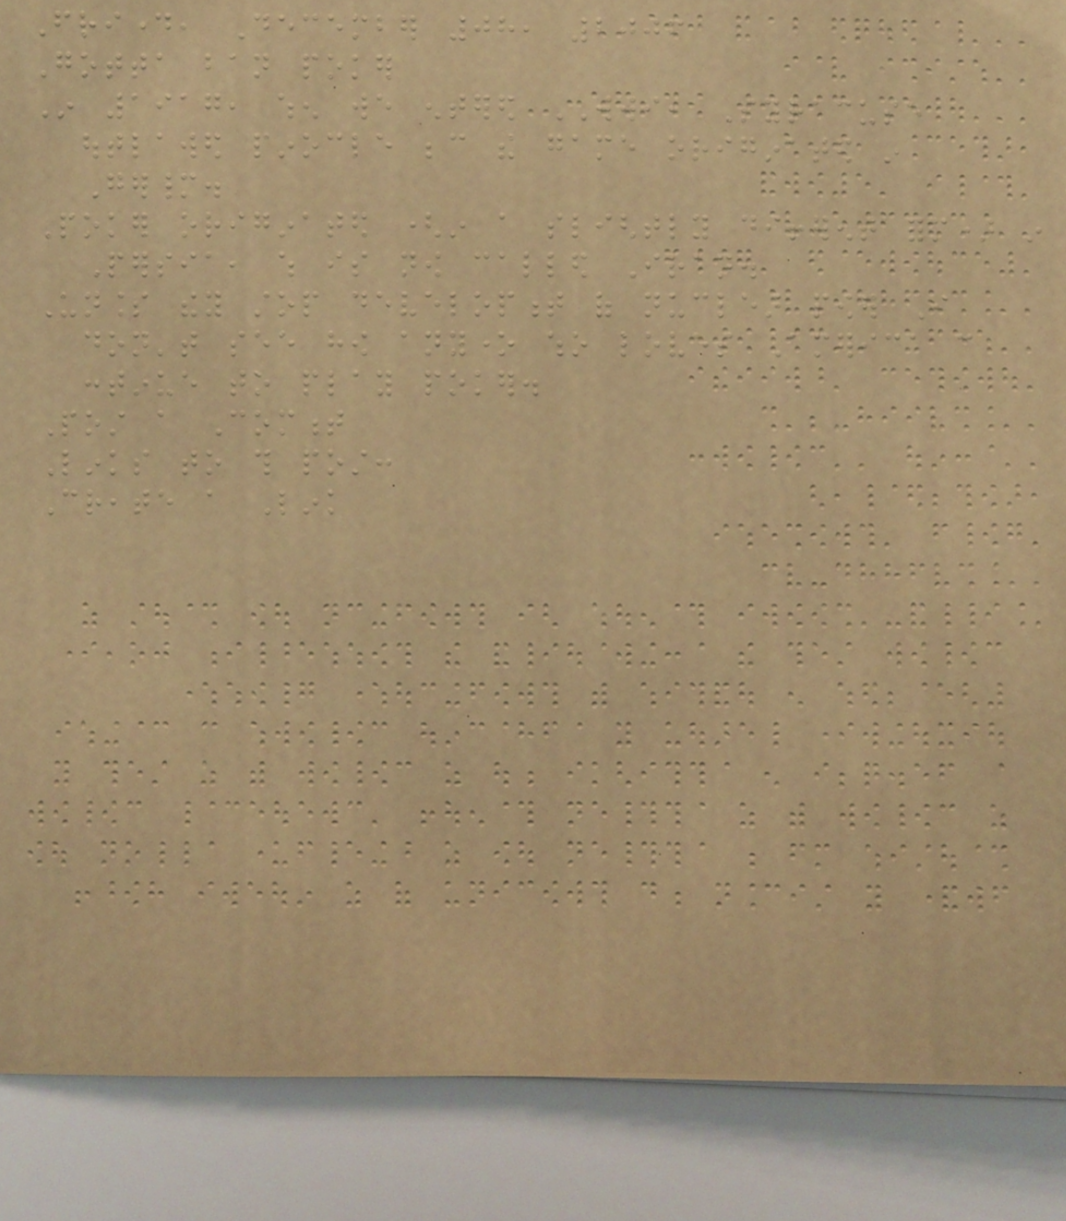Friday, December 08, 2006
Gotta ban poker
In 1917, when we entered WWI, Syracuse
outlawed pinocle because the game originated in
Germany.
Poker originated (in a slightly different form) in
Persia, which is now called Iran.
Unless they stop development of nuclear power I
don't see how anyone who loves America can
continue to play poker.
Post a Comment
Links to this post:
Create a Link
